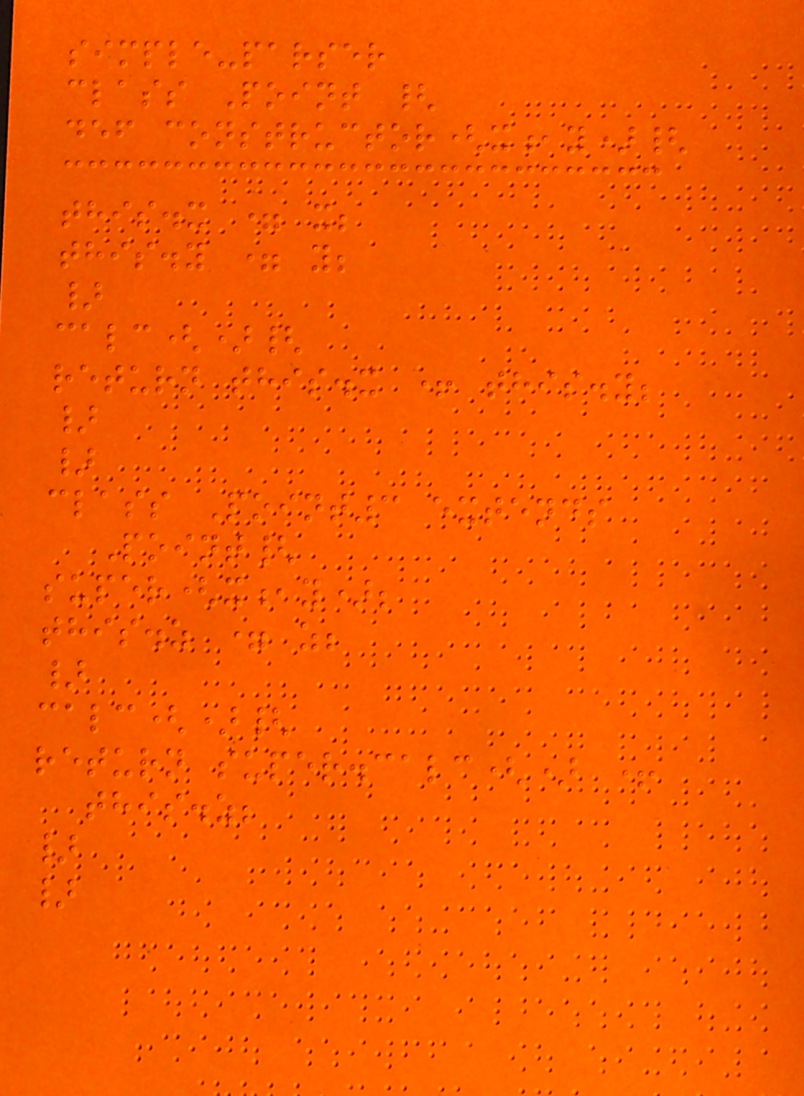simple-parser
class Point {
def constructor(x,y){
this.x = x;
this.y = y;
}
calc(){
return this.x + this.y;
}
}
class Point3 extends
Point{
super(x,y);
this.z = z;
}
calc(){
return super.calc() +
this.z;
}
}
